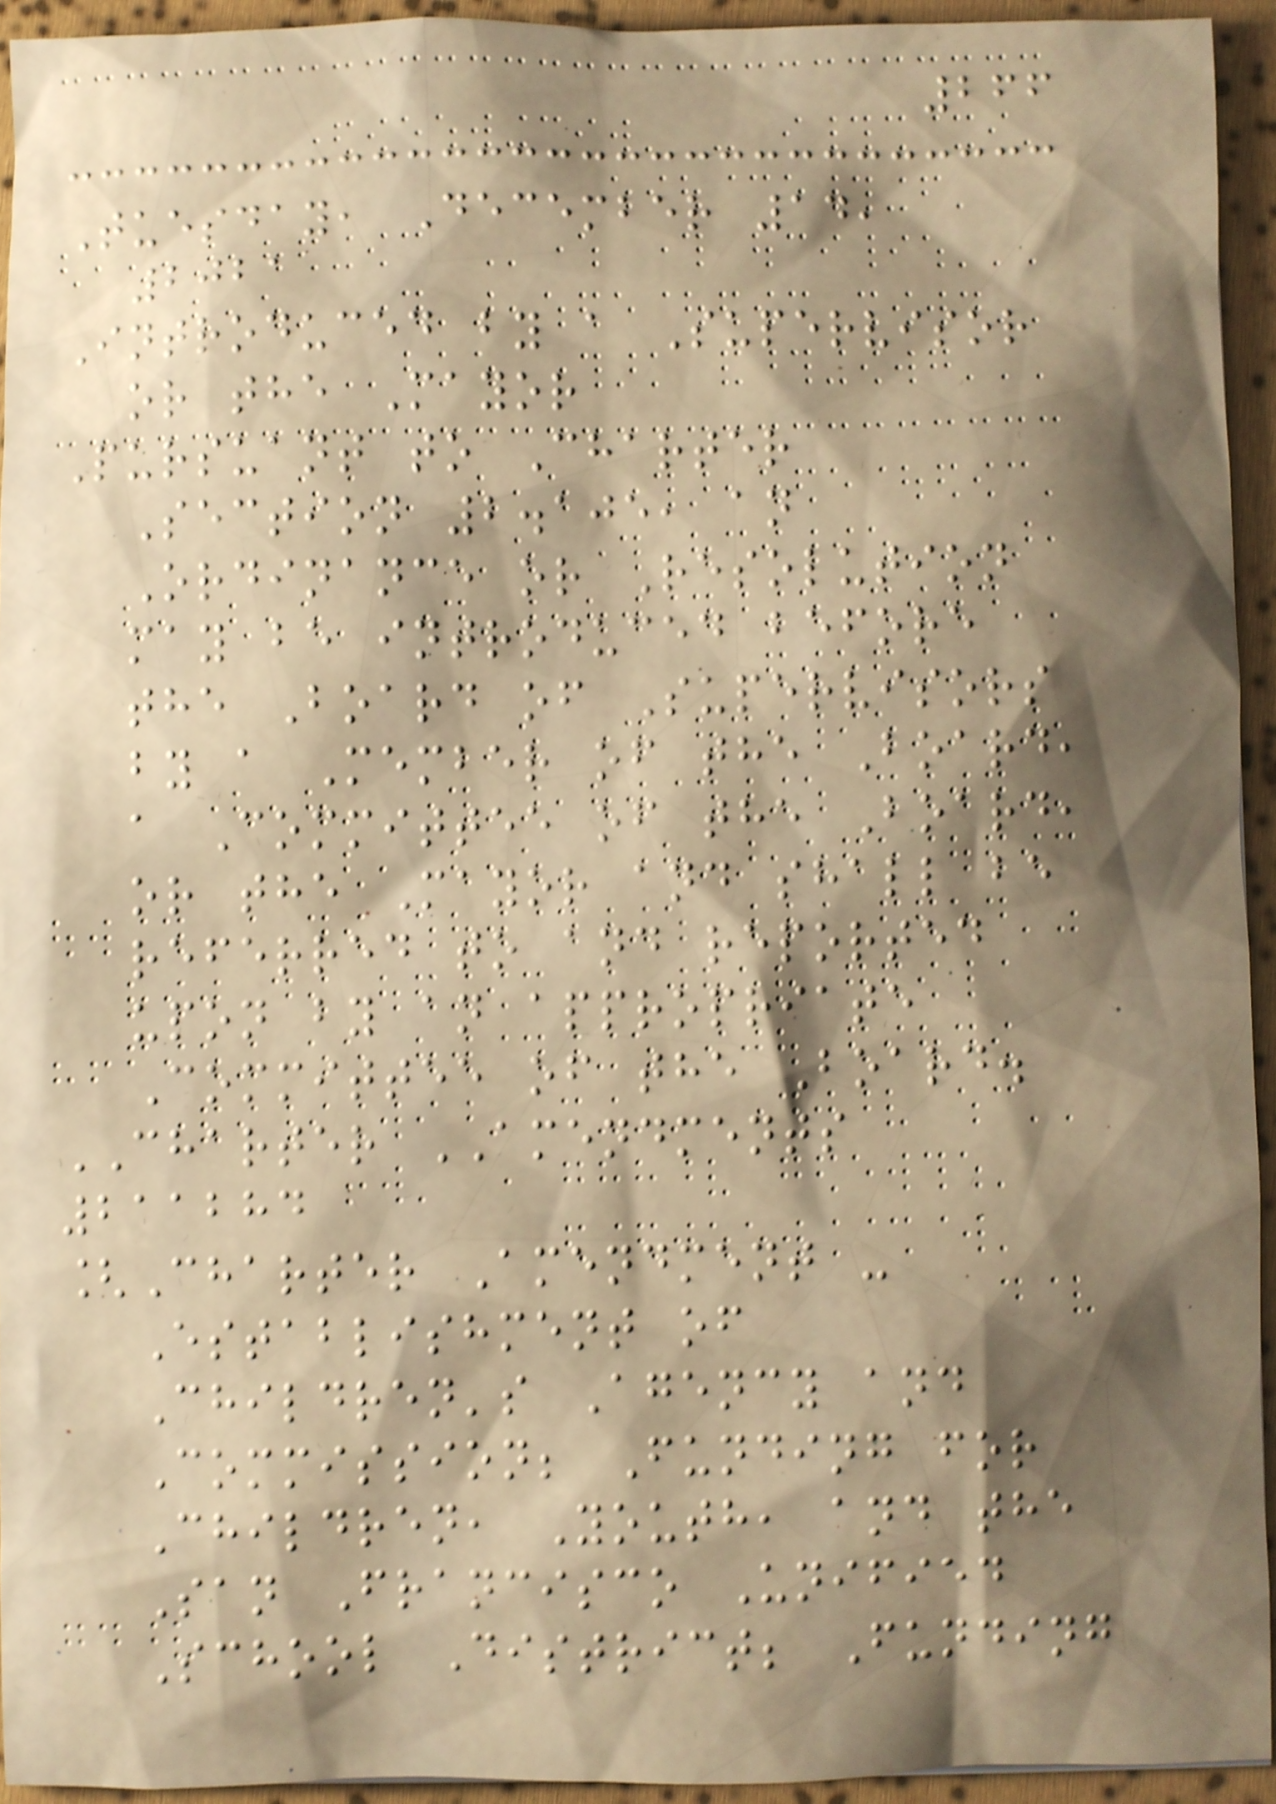266
Tuesday, December 14,
2021
Introduced by a Supervisor
or the Mayor
Pursuant to Charter
Section 2.105, an
Ordinance or Resolution
may be introduced before
the Board of Supervisors
by a Member of the Board,
a Committee of the Board,
or the Mayor and shall be
referred to and reported
upon by an appropriate
Committee of the Board.
CHARTER AMENDMENTS
211284
[Charter Amendment -
Establishment of
Children's Agency and
Commission; Funding for
Children, Youth, and the
San Francisco Unified
School District; Funding
